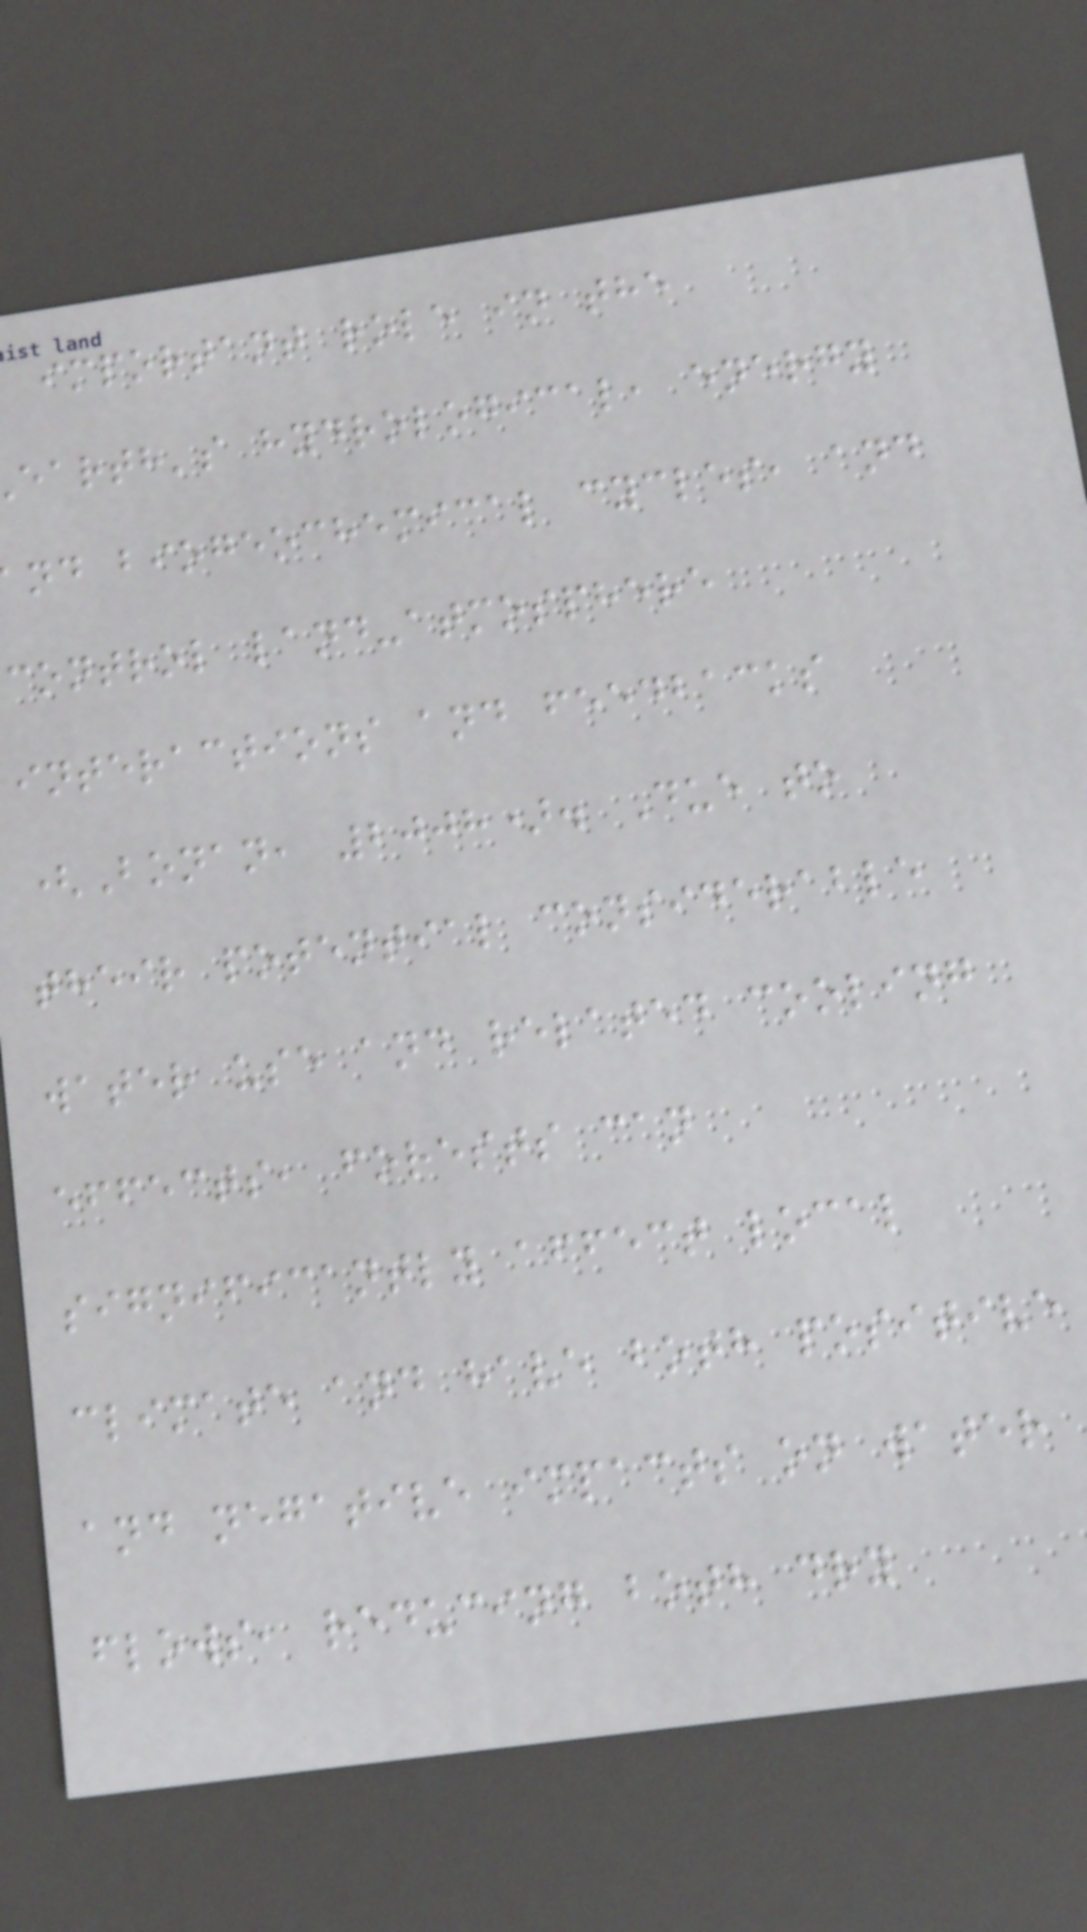important role in the
earth's hydrological, energy
nd biogeochemical cycles, and
control land-atmosphere
interactions and feedbacks
(Bonan, 2008). Due to
their potential considerable
water use and related cooling
effects, forests can
significantly affect local
climate and have both positive
and negative impacts on water
flows, reducing both dry
